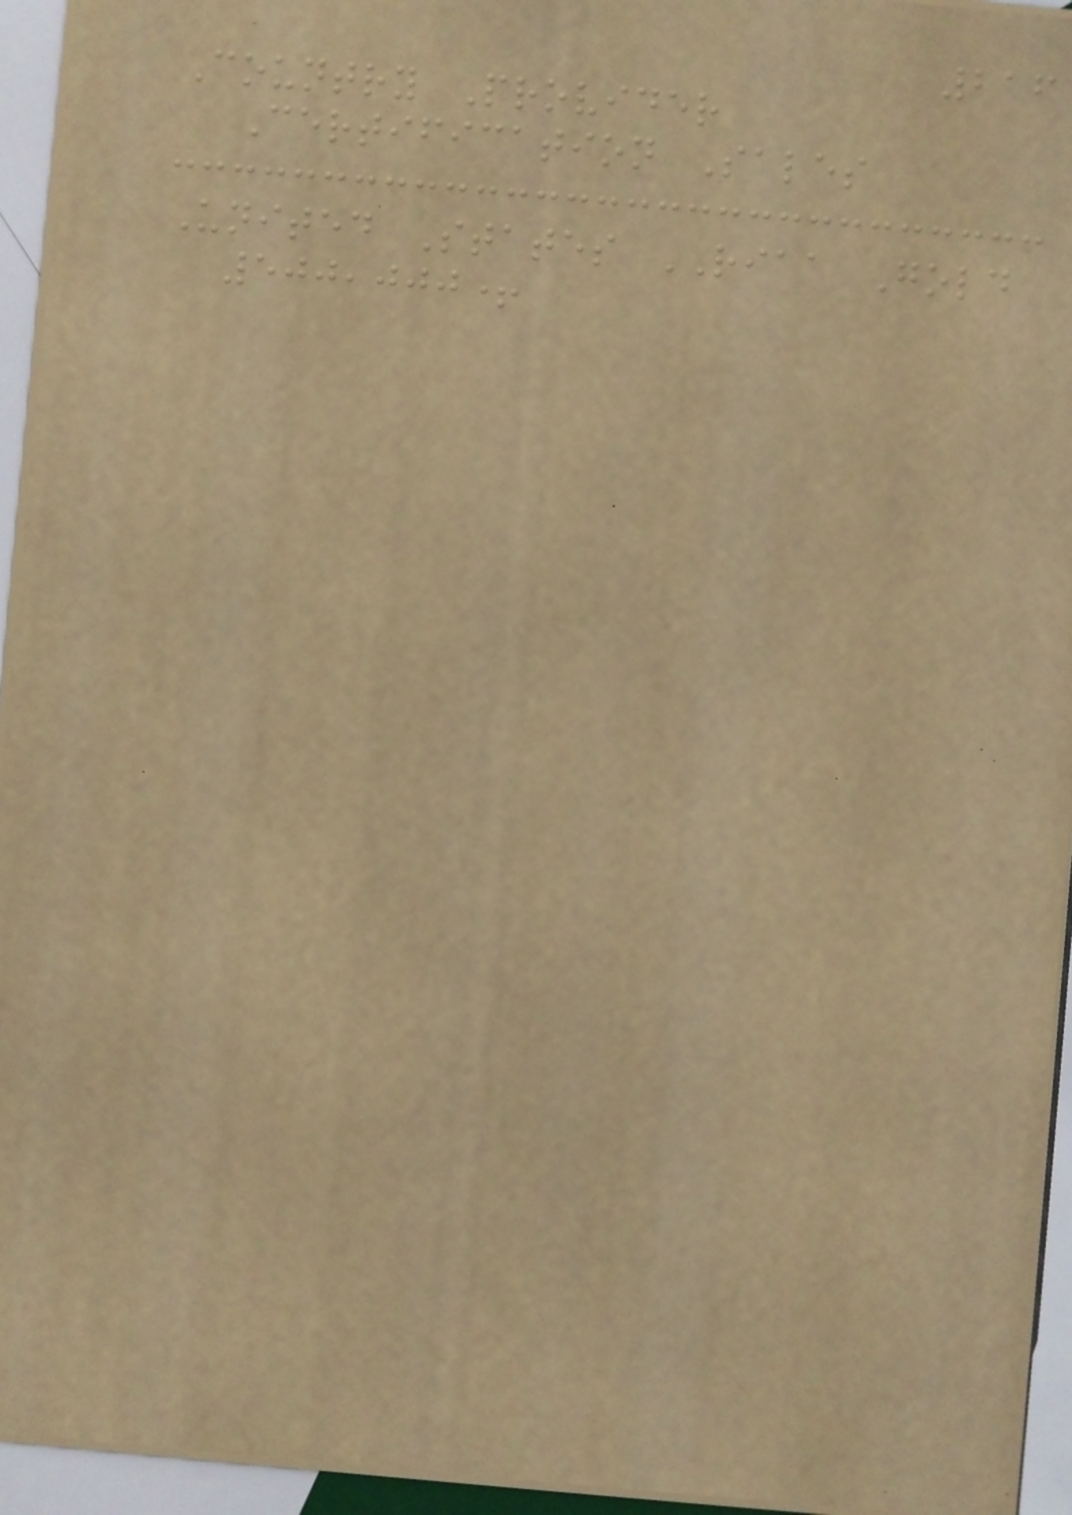216
Country Provider
Certification Sales
United States RIAA Gold
500,000+
